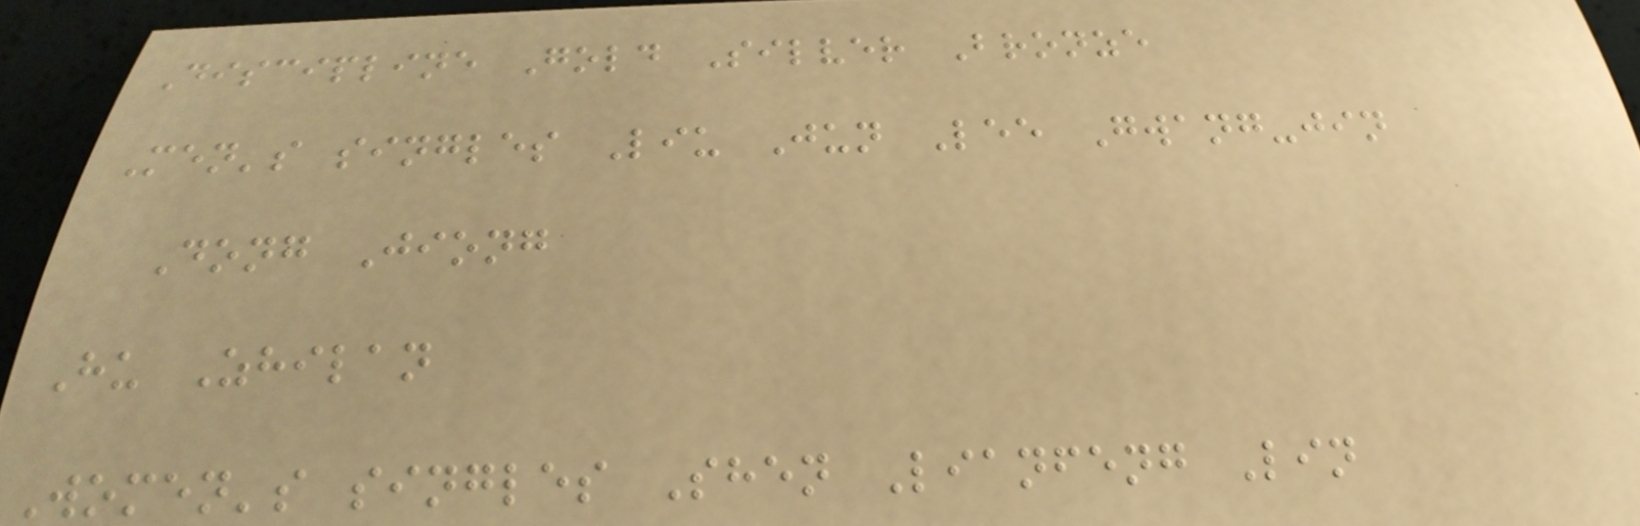Discipline Gold Silver Bronze
Men's singles Liu Jun Lee Gwang-jin
Dong Jiong
Hu Zhilan
Women's singles Shen Lianfeng Lin
